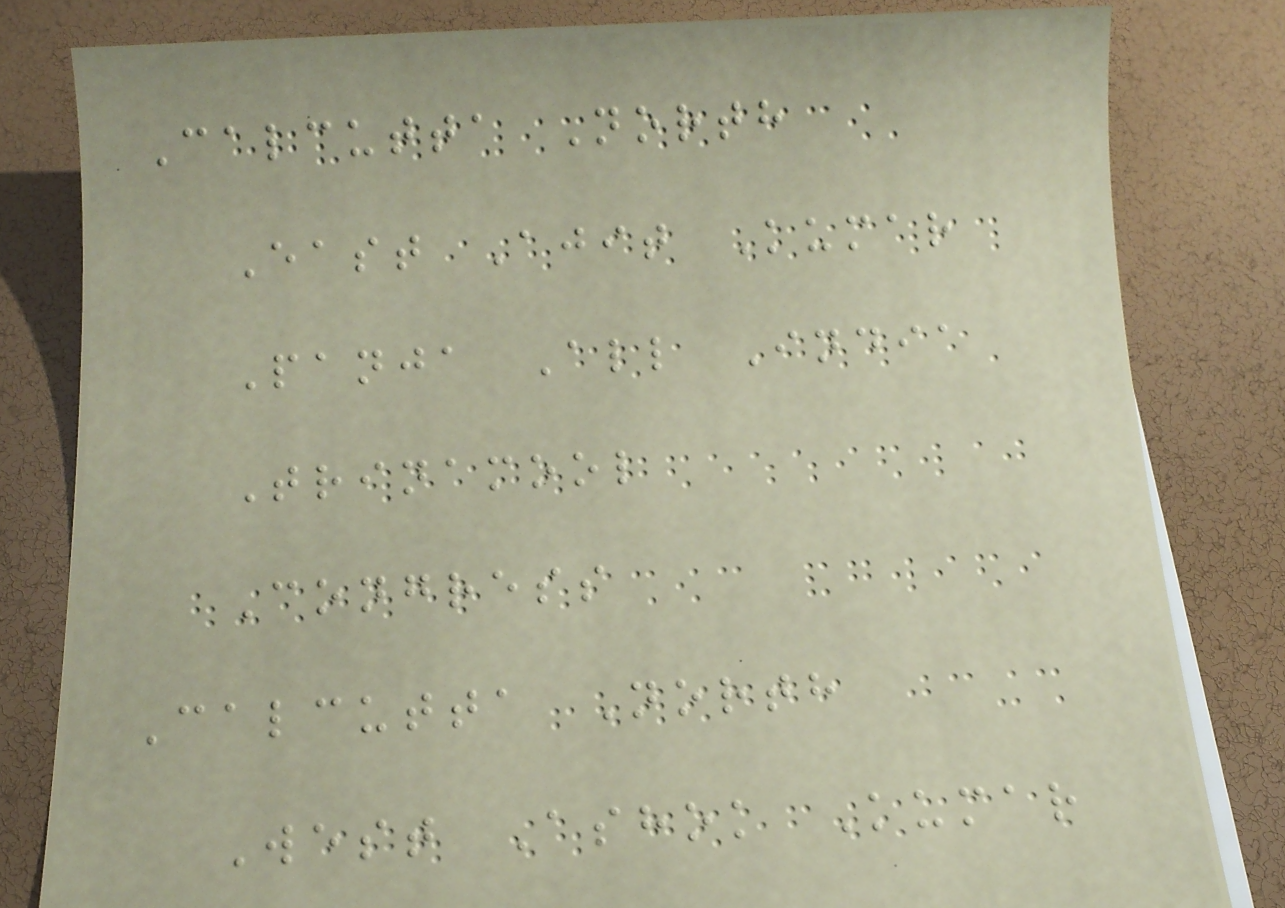Calcutta North
East Ajit Kumar
Panja All India
Trinamool
Congress
Calcutta North
West Ashok Kumar
